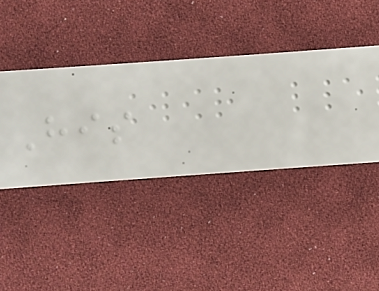His
